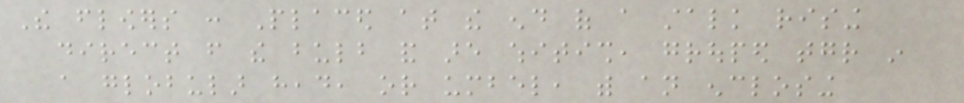The flowers : Placed at the end of a stalk rising
direct from the bulb and are whitish, grouped together in
a globular head, or umbel, with an enclosing
